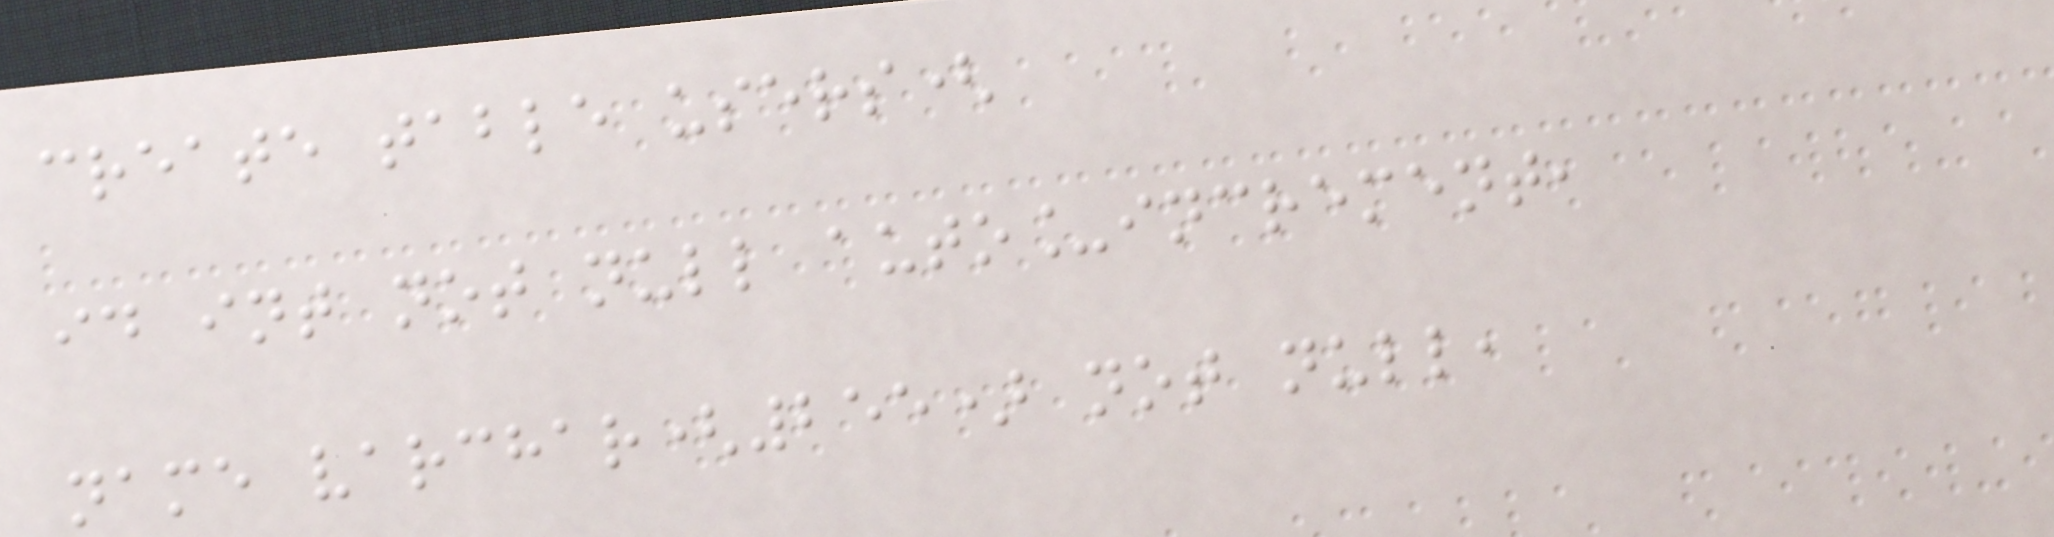create table users(
id int not null auto_increment,
name varchar(255) not null,
